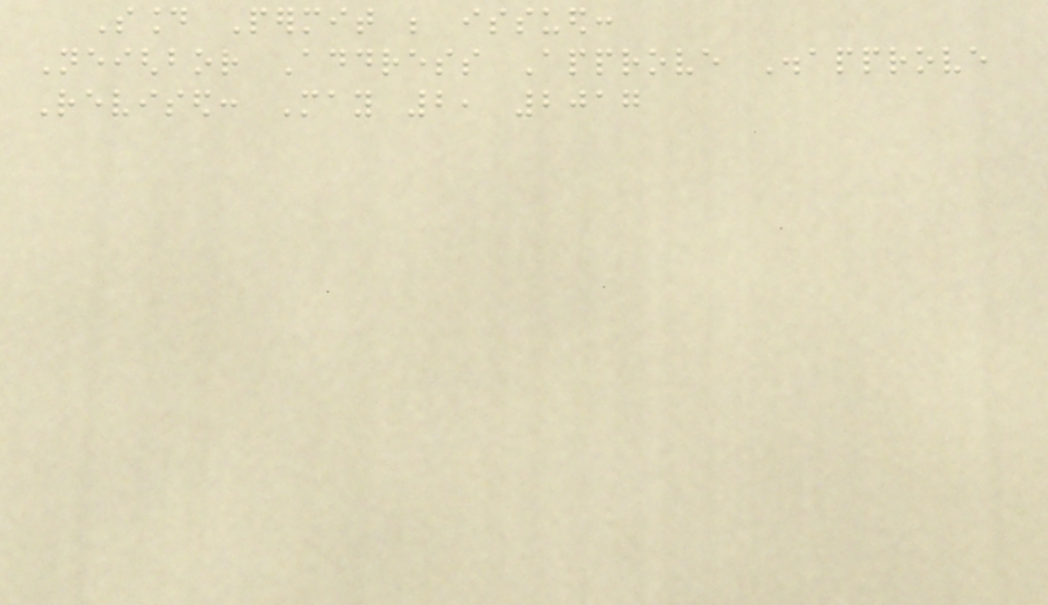Sound Permit be issued:
Neighbor Address Approve Disapprove
Revised: May 2, 2017
